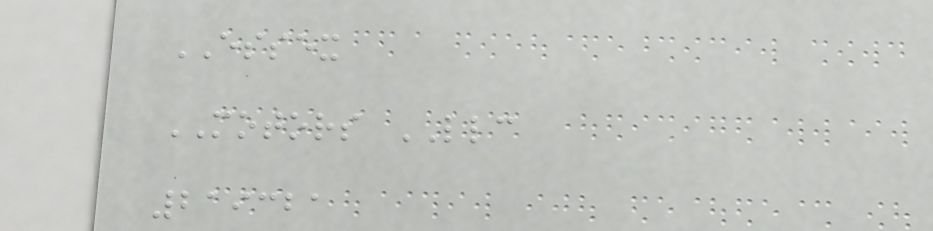ESSEX
MOTORS LLC
219321
